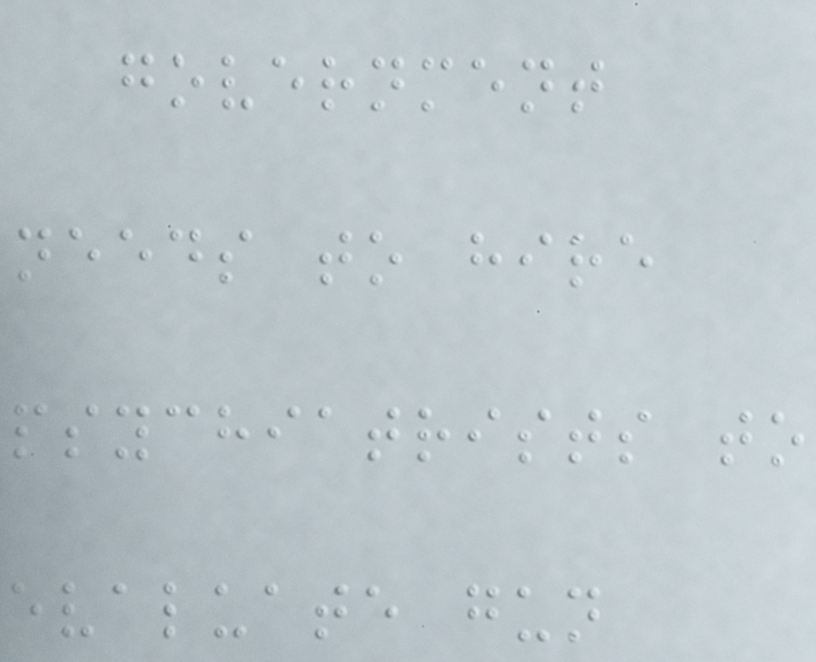government
needs to hire
psychiatrists to
evaluate gun
